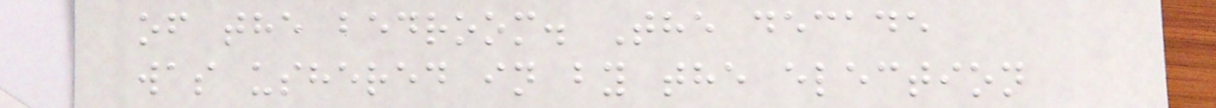of the bedroom. The decade
was ushered in by the election
